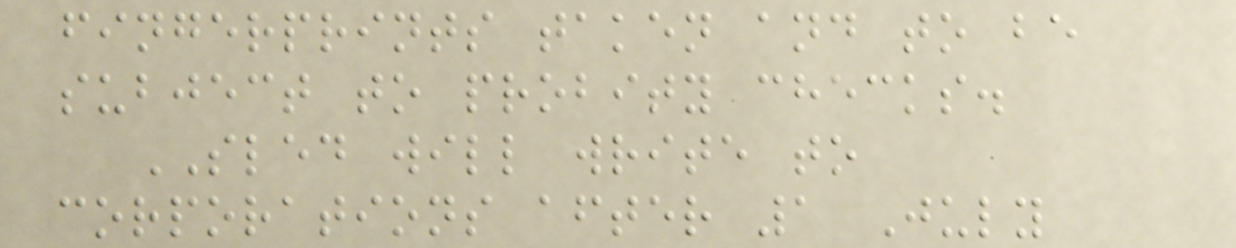fingerprints taken and to be
subject to probity checks.
SLED will write to
corporations after 1 July
